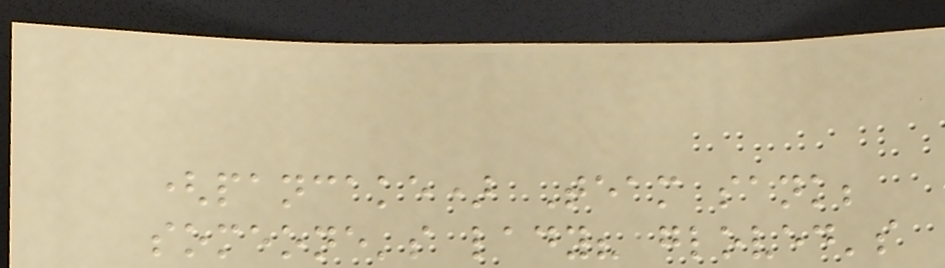(pancake) Team sank;
someone's lady? gloved's
